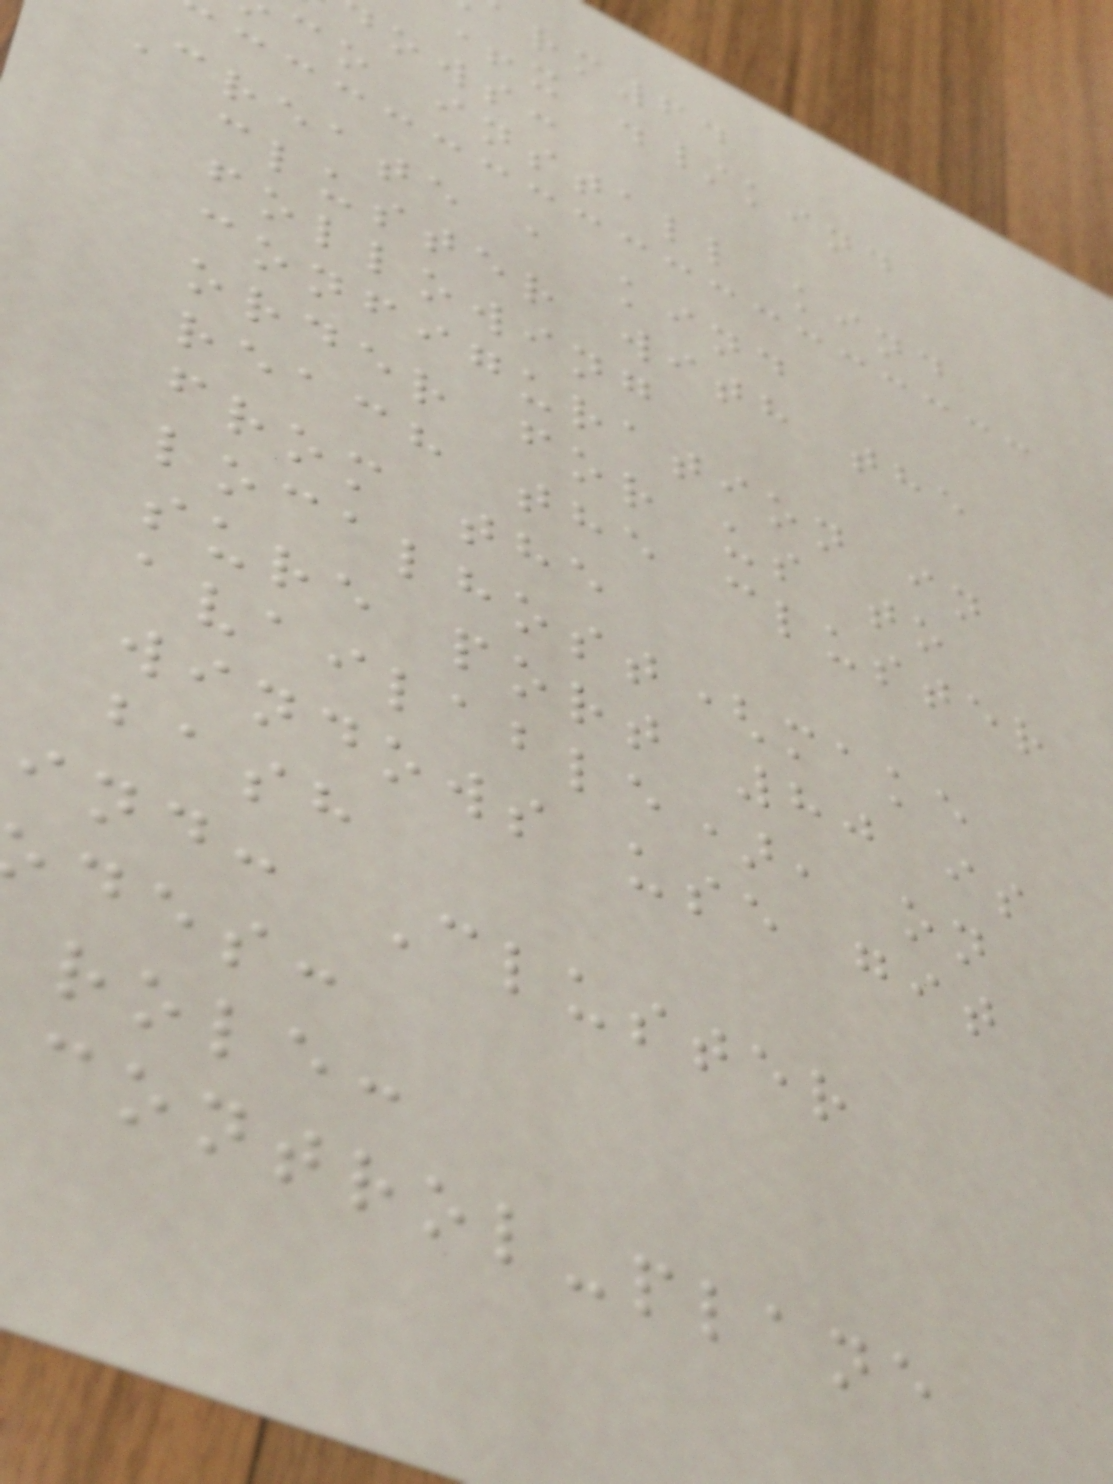rm64
+x ./kind
ows:
co install kind
Create a kind
cluster with the
following
configuration in
order for us to
reach the cluster
from the
localhost(make
sure port 80 is
available), on
windows use git
bash
ind: Cluster
des:
role:
control-plane
